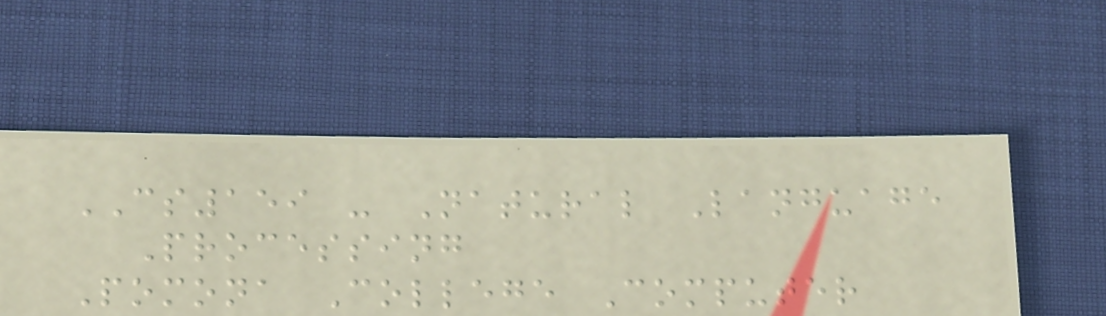CS159 - Natural Language
Processing
Pomona College Computer
